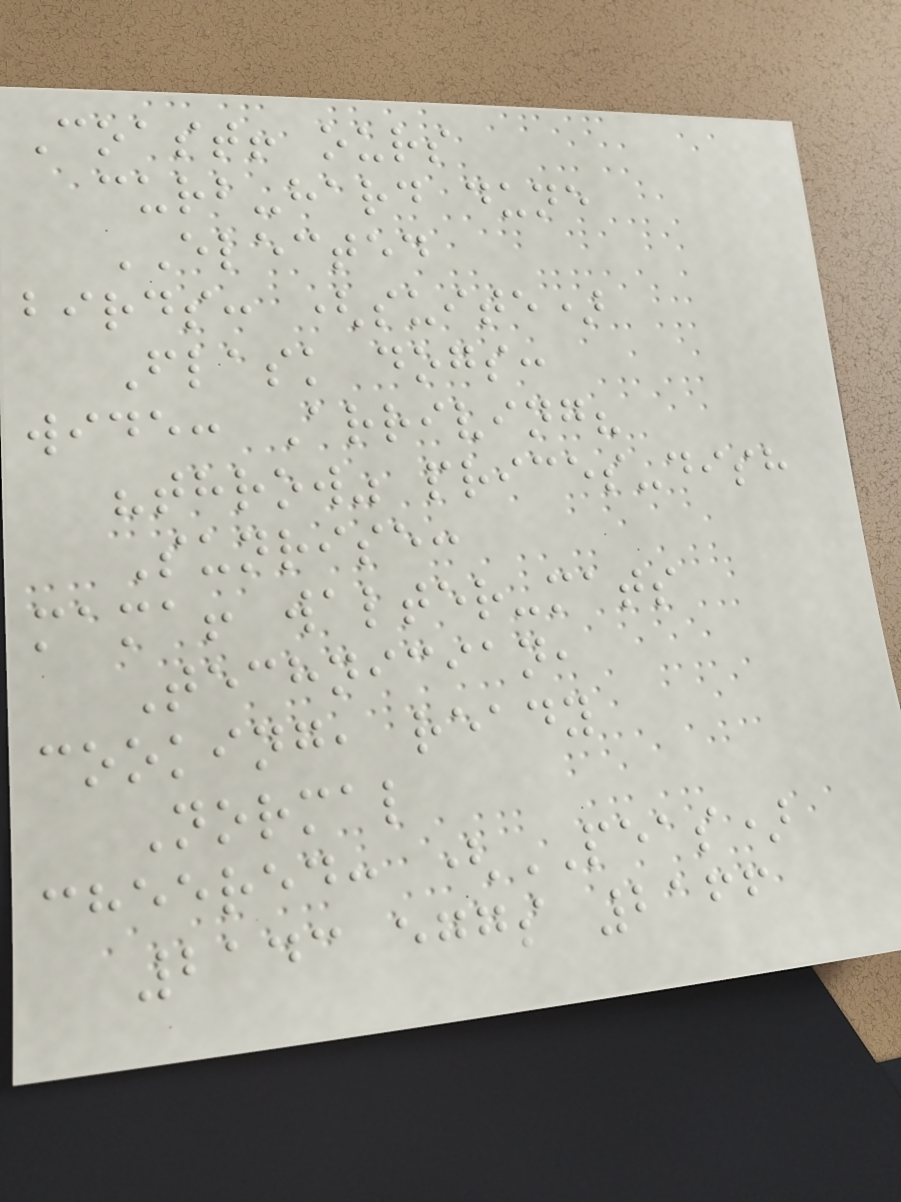Coast! ours
curb-hard dune
ELECTED
birds: (suite)
Flask dogs:
wide: Arriving?
"throw" prices-dish
Sunrise:
mama! walter-mats
Technician,
cooking, ready
Normal
cheered: (PEAS)
2143 eggs 2166
